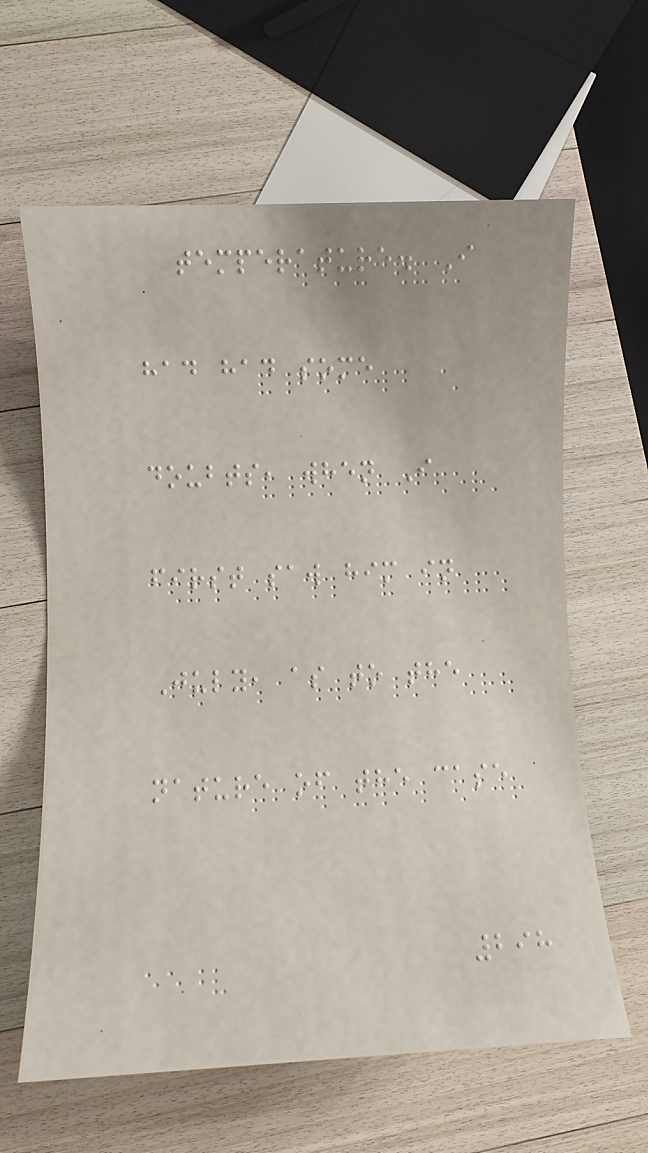temperature. I
had had some
doubts, when I
first saw him in
July, as to the
nature of the case
298
